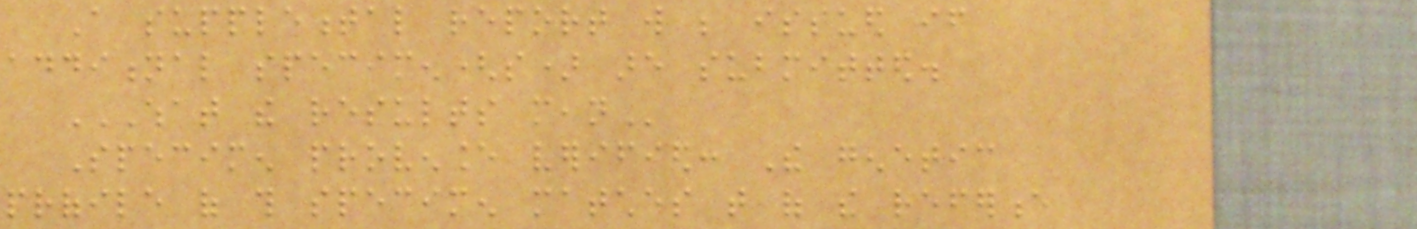A supplemental report will be issued if
additional specimen(s) are submitted.
WHAT THE RESULTS MEAN
Specimen provenance verified: The genetic
profile of this specimen matches that of the reference
